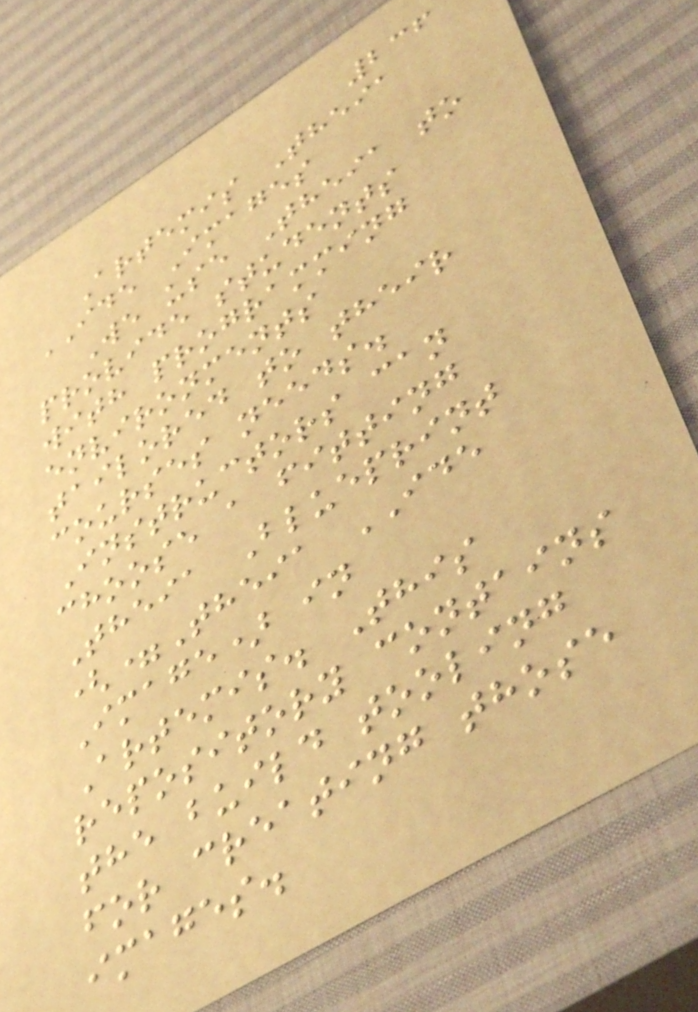236
Artemis Theia
IDE Images
We use Theia to
provide students
with programming
environments
tailored to their
courses needs.
Instructors can
choose a fitting
Theia Blueprint
(=Theia IDE
Image) in
Artemis. This
repository contains
the build tooling
for creating those
images.
